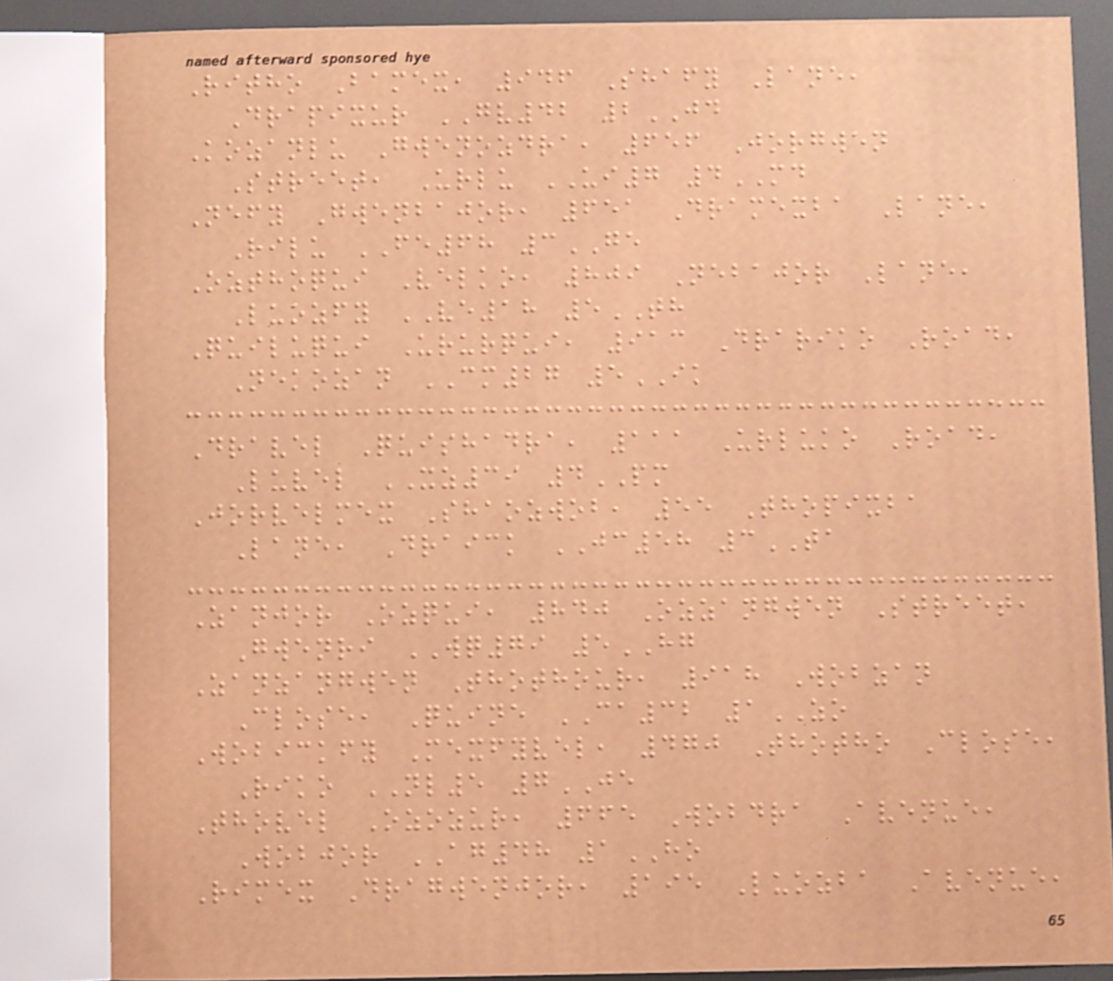Ritho Bamex, 946 Shafy Lane,
Drapixur GV42 2JD
Kozanlu Gwenozdra, 656 Jorgwen
Street, Urlu UI7 4MD
Nefy Gwenbajor, 651 Dramexba Lane,
Rilu FE68 3GE
Ozthoqui Velko, 809 Nebajor Lane,
Luozfy VE18 5TH
Quiluqui Ururqui, 913 Drariko Road,
Nekozan CM27 5IK
Dravel Quishadra, 111 Urluko Road,
Luvel XZ39 4PM
Jorvelmex Shaozwob, 55 Thopixba
Lane, Draick JC58 3TA
Zanjor Ozqui, 840 Ozzangwen Street,
Gwenri WQ79 5HG
Zanzangwen Thothour, 918 Wobzan
Close, Quine CA32 1ZO
Wobickfy Mexfyvel, 470 Thotho Close,
Riko NL5 7JE
Thovel Ozozur, 665 Wobdra Avenue,
Wobjor AG48 1HO
Rimex Dragwenjor, 195 Luozba Avenue,
